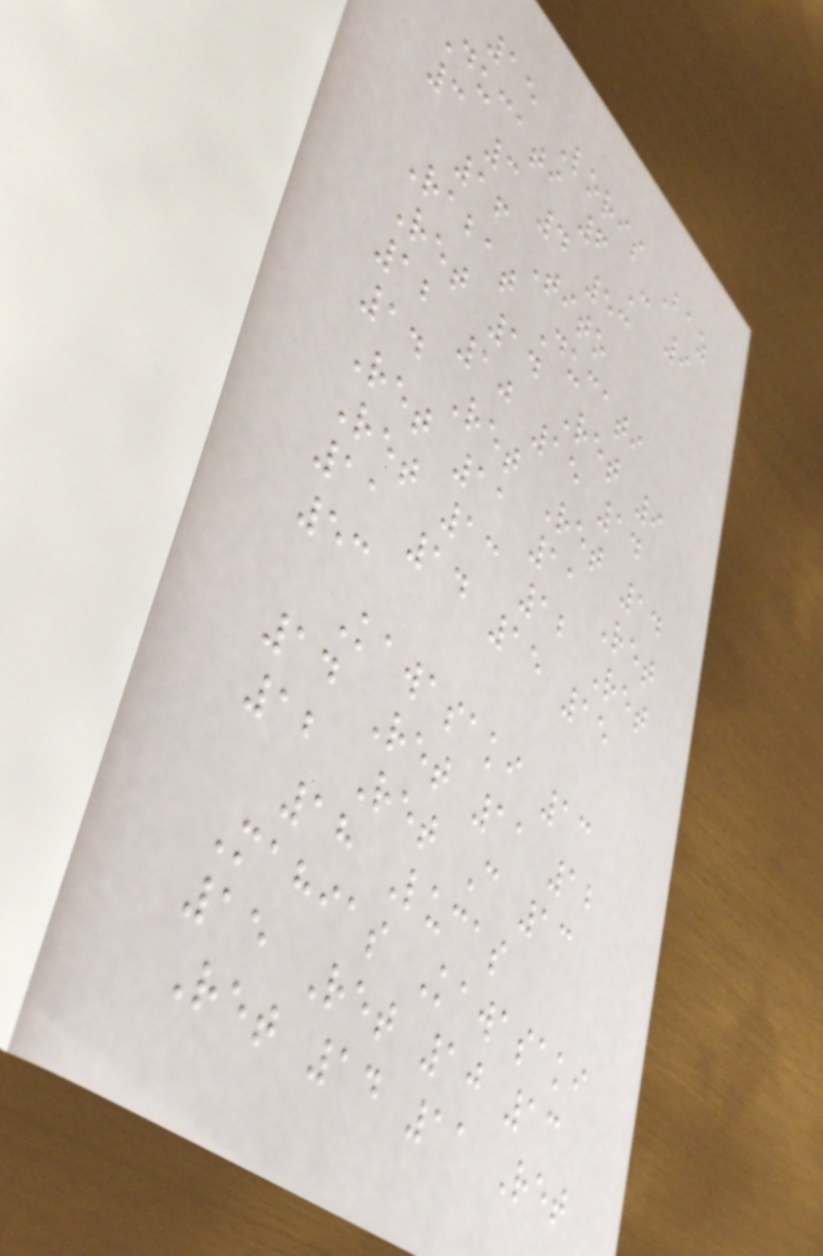15 Loris Baz
Ducati 6 C 9
3 3 4 53
16 Tito
Rabat Ducati
Ret 14 Ret 9
12 10 15 14
14 Ret Ret 14
Ret 11 11 Ret
Ret 13 12 Ret
11 14 15 15
53
Kawasaki 13
14 Ret 11 12
12 Ret C 13
18 Lucas
Mahias Kawasaki
15 Ret 10 13
Ret 14 11 Ret
